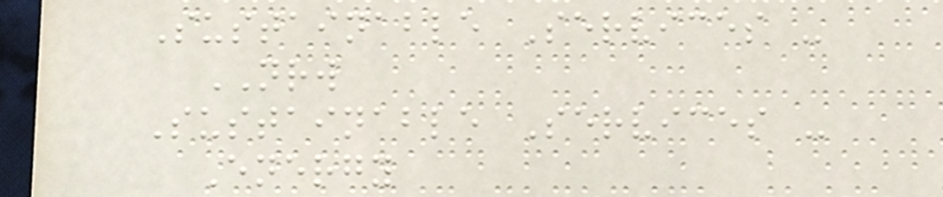Sustainable Services -
NRW
Sustainable Services -
Energy
